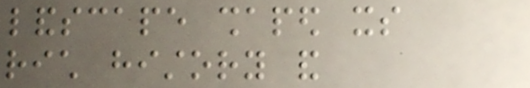landscape shaped its
rich history and
